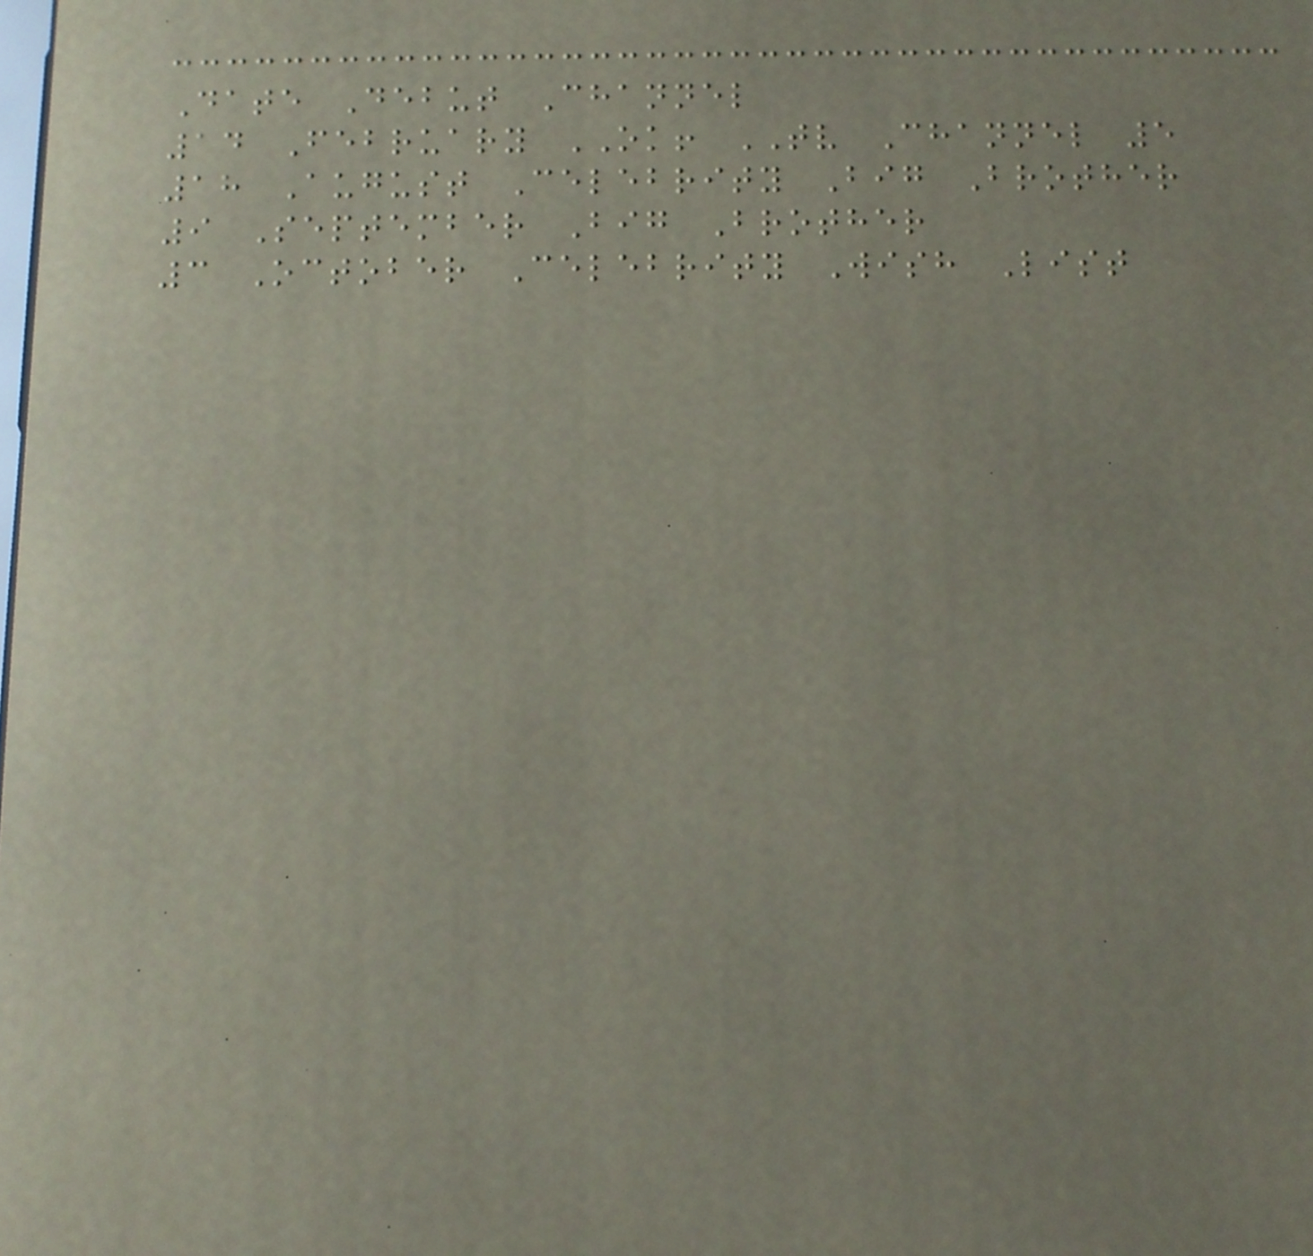Date Debut Channel
14 February OK! TV Channel 5
18 August Celebrity Big Brother
9 September Big Brother
3 October Celebrity Wish List
